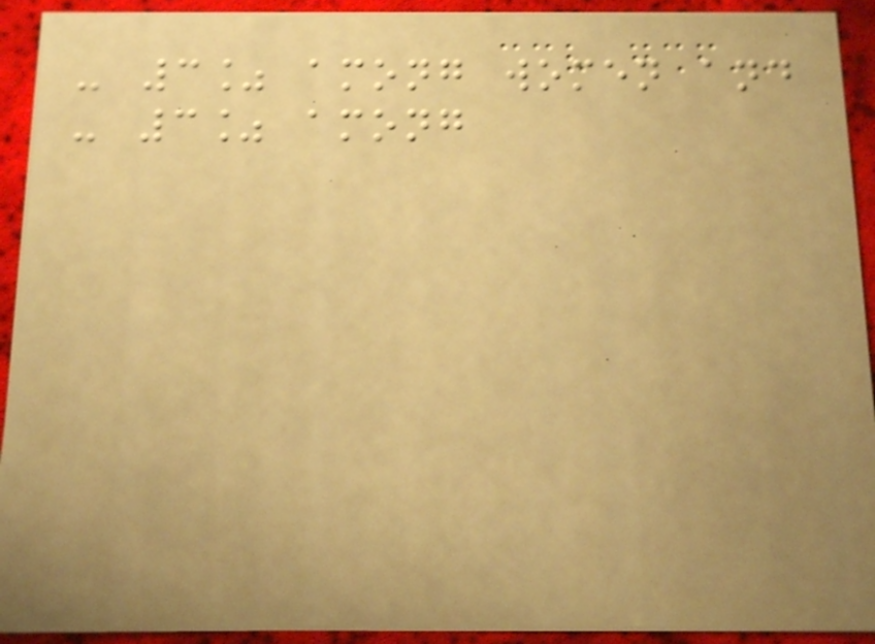- 3% among women and
- 3% among
